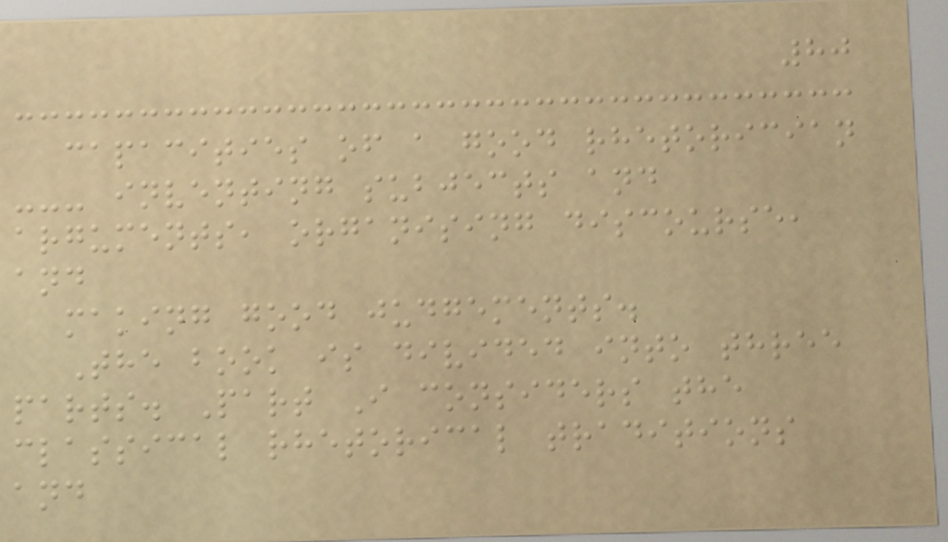80
capacities of a good rhetorician
--- inventing subjects and
arguments, organising discourse,
and
making good judgements.
The book is divided into three
parts. Part I considers the
classical rhetorical traditions
and
